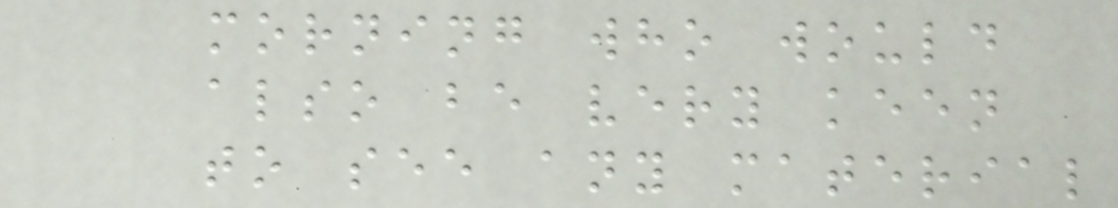morning who would
also be very keen
to see any material
